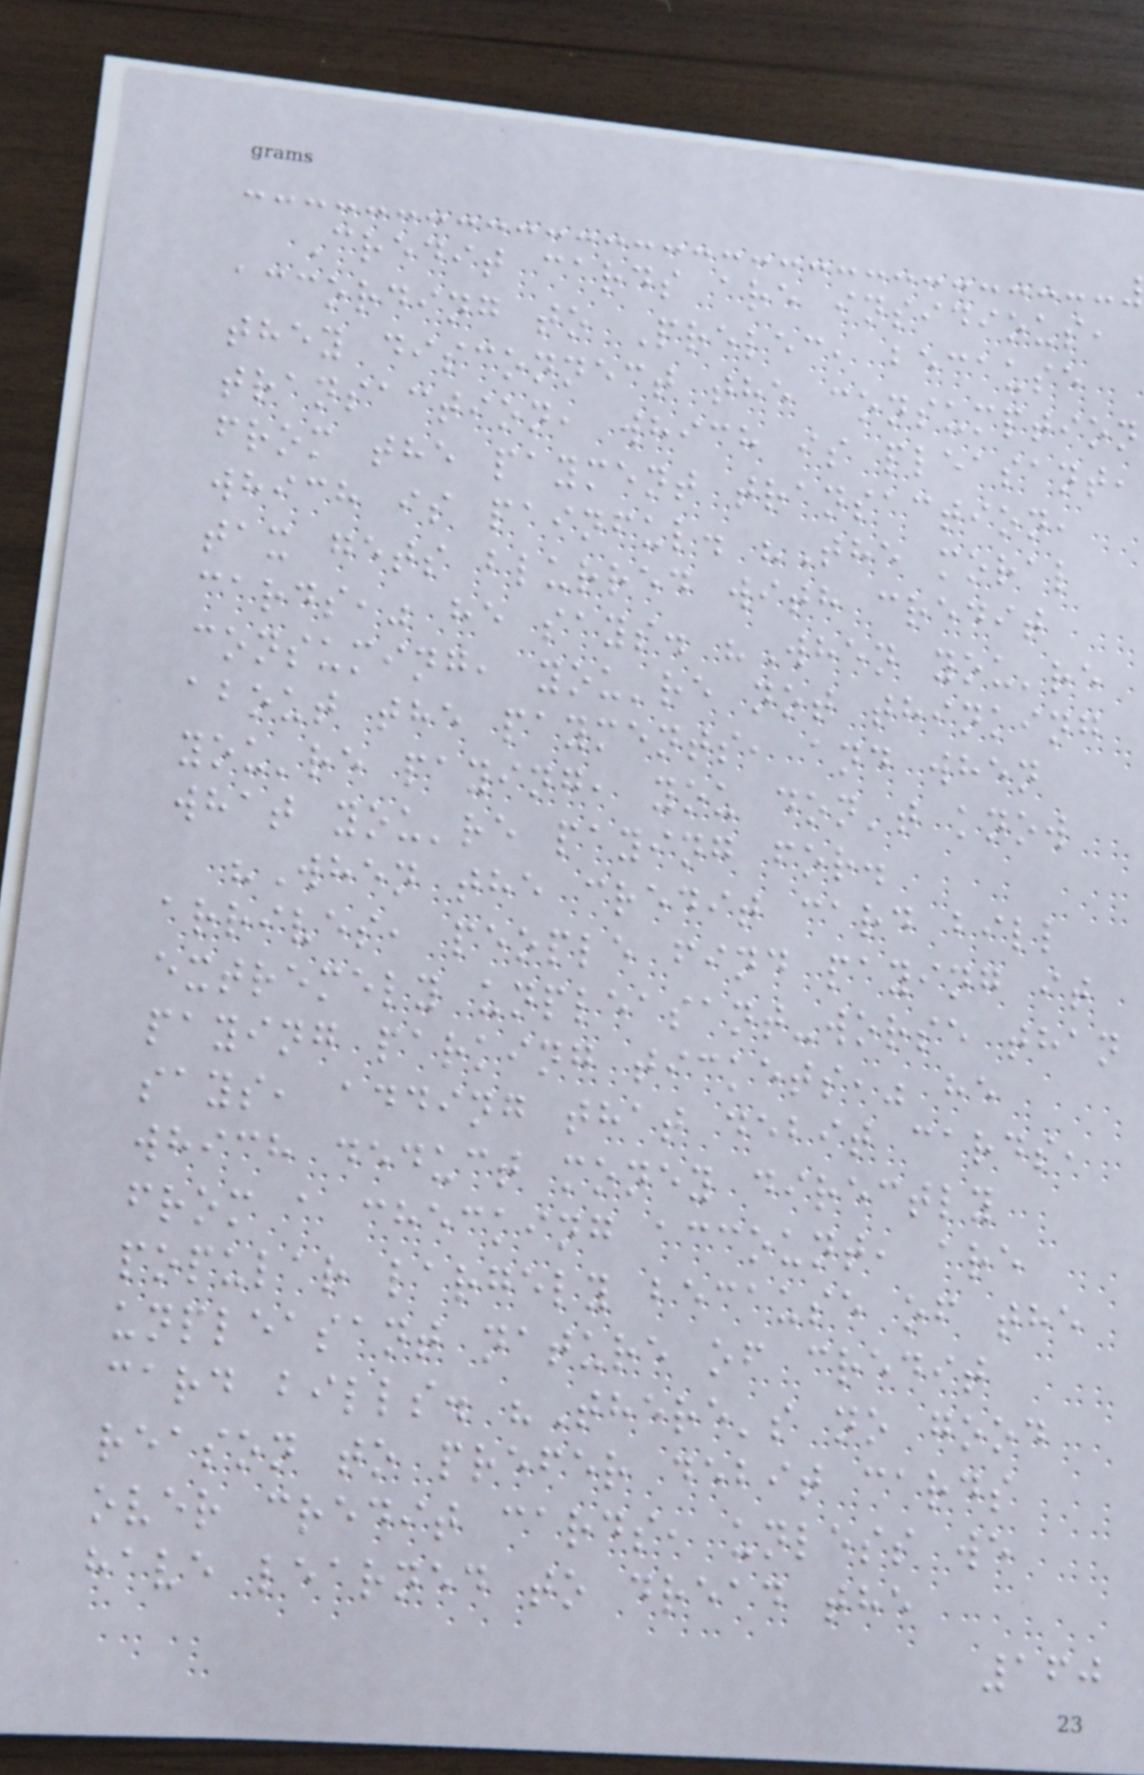Credit cards are insidious,
according to Prelec, because
they disconnect the consumption
transaction, which is pleasant,
from the payment transaction,
which is painful. "The moral
tax gets blurred with credit
cards," he says. "When you're
consuming, you're not thinking
about the payments, and when
you're paying, you don't know
what you're paying for.
"When the credit card bill
arrives, people find paying it
extremely unpleasant-worse than
paying parking tickets," he
says, adding that debit cards,
which deduct money directly
from a checking account, are
popular largely because of the
unpleasant nature of credit
card bills. "There's no good
reason to prefer debit cards
over credit cards, unless we
have learned to dread the
160
